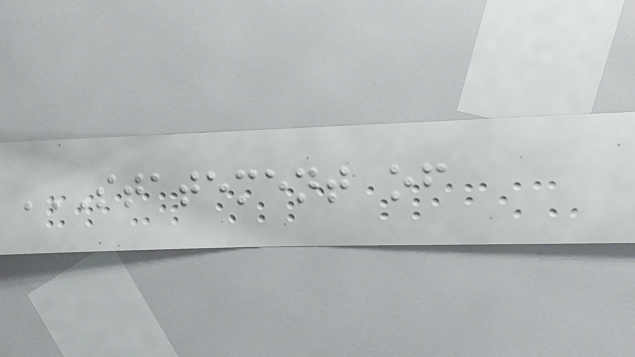STATEMENT OF
